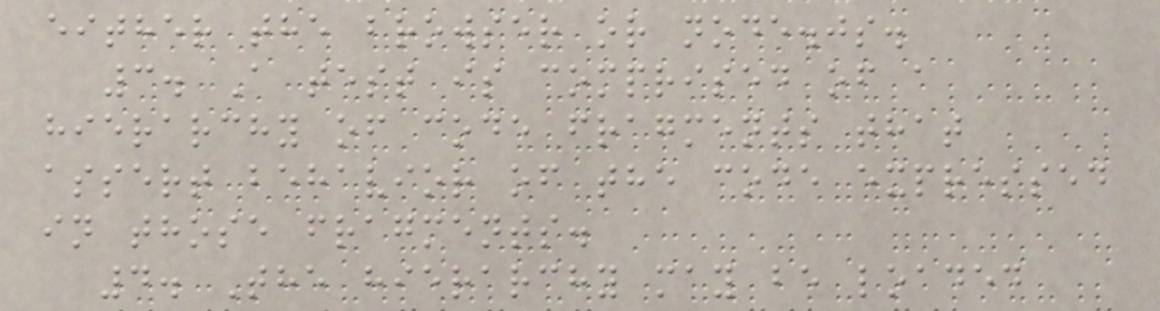either the browser or node.js.
3. A test is comprised of a
hierarchy of code fragments that
assert behavior of the code expressed
in those fragments.
4. The hierarchy may be loaded
